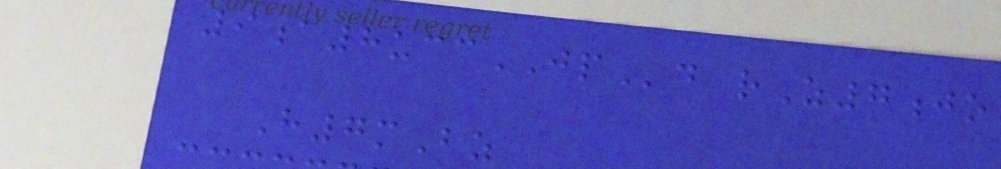9a8uccJPd rZ7jo
H7mBz
